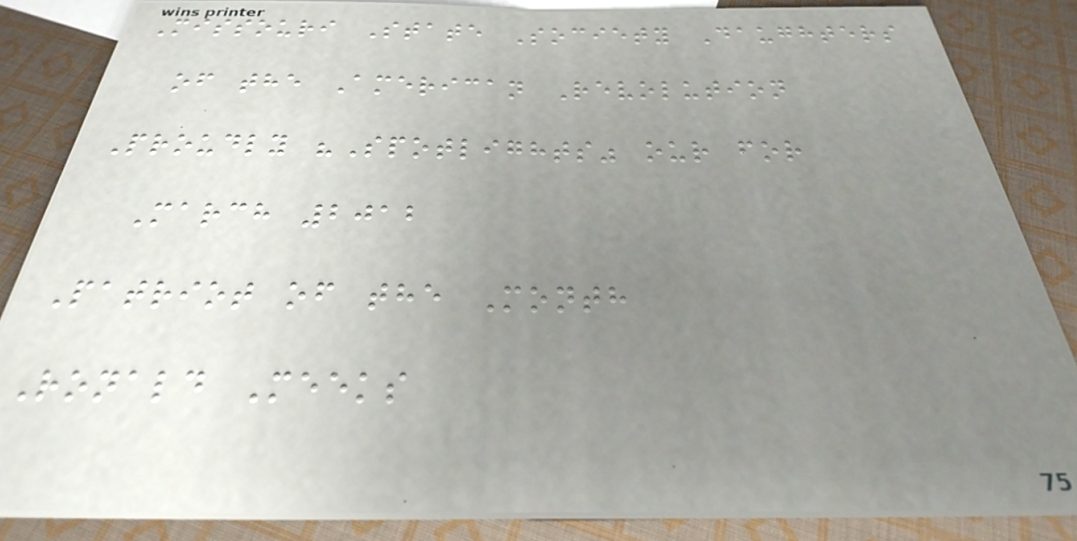Missouri State Society Daughters
of the American Revolution
Proudly "Spotlights" our for
March 2012
Patriot of the Month
Ronald Meeks
